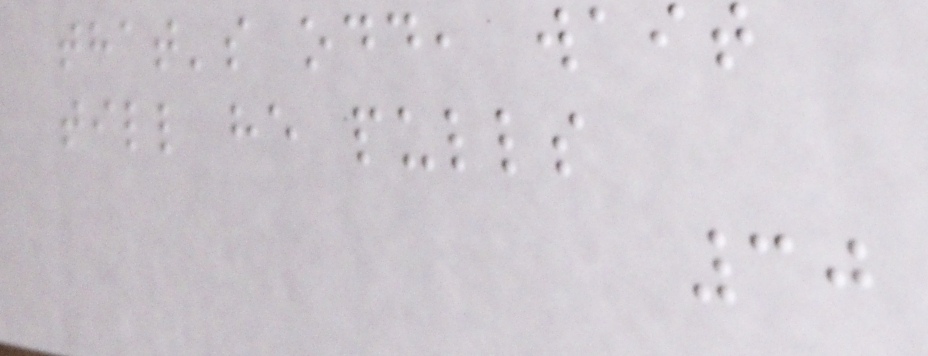that's odd, wait
till he pulls
30
